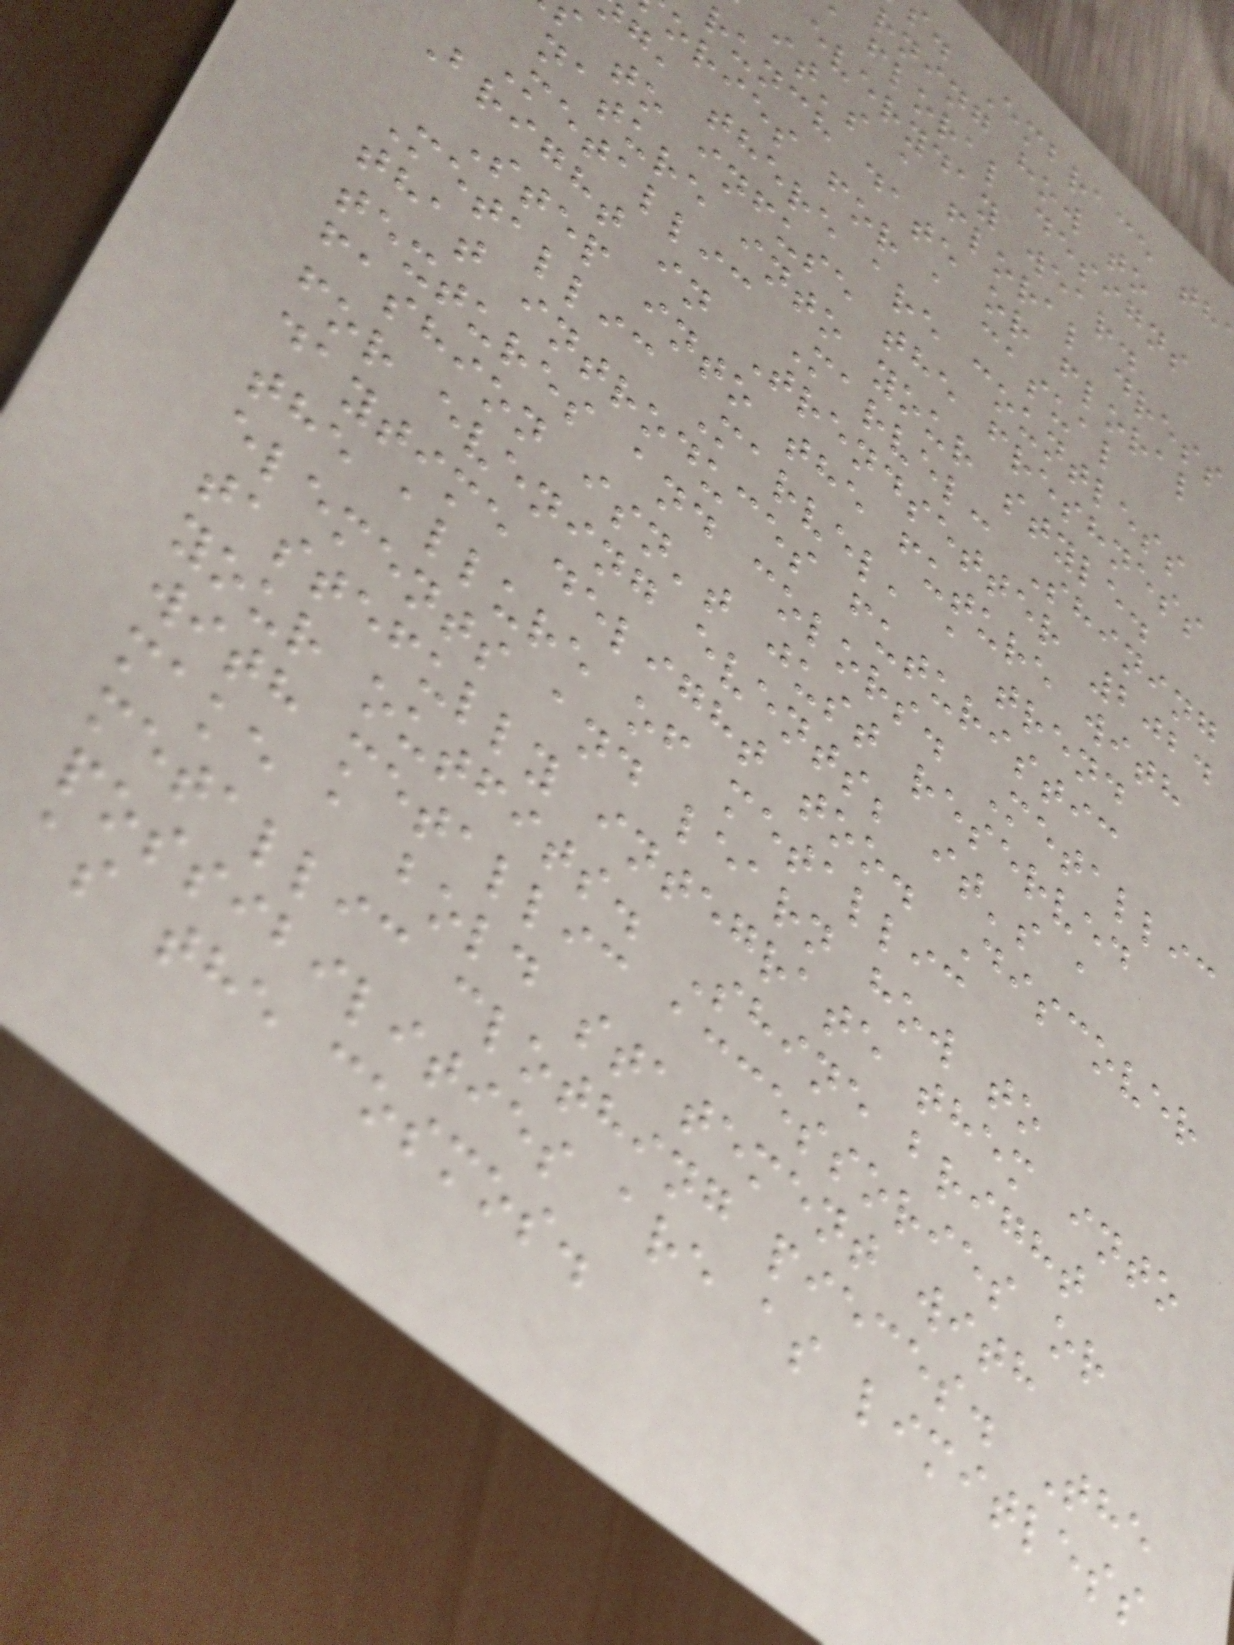. Embrace th
rning how to
floral designs
everyday wear.
it's a floral dress
runch date or floral
ories for a casual
g, there are countless
to infuse the freshness
nature into your style.
Metallic Marvel: Shining
Bright in Trendsetter 2024
Step into the future with
Metallic Marvel, a trend
that introduces futuristic
textures and colors. Metallic
fashion isn't just reserved
for evening events; it's a
daytime delight too. Discover
the allure of metallic
elements and learn how to
tastefully integrate them into
your outfits. Shine bright
with metallic accessories or
make a bold statement with
metallic clothing pieces. The
possibilities are as limitless
as the cosmos.
